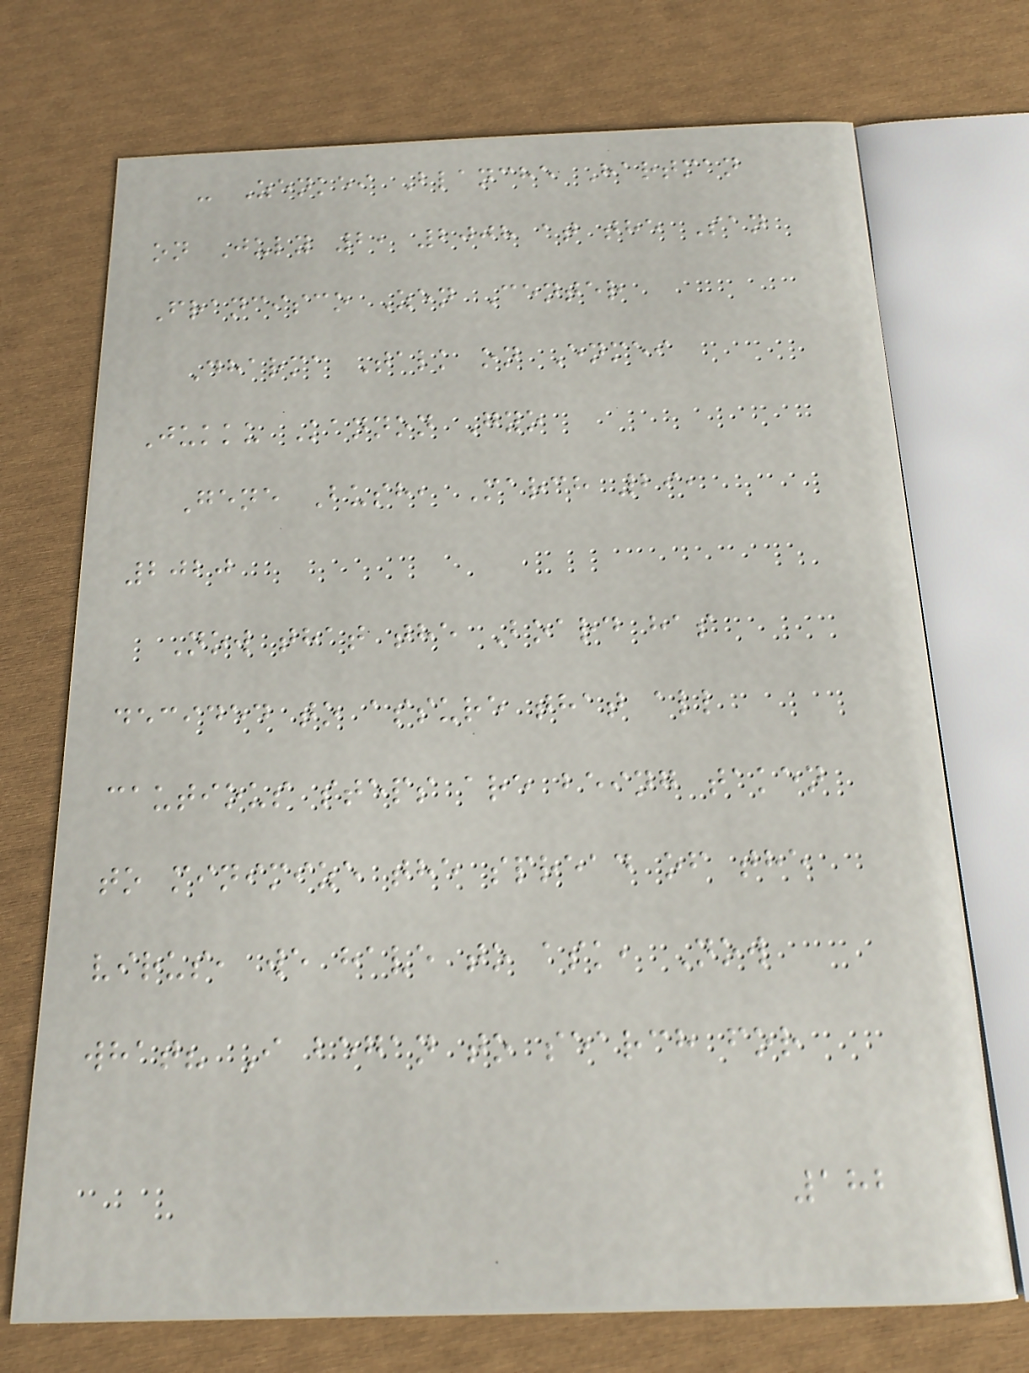- Zenkei Blanche Hartman
on July 2, 2008 at the San
Francisco Zen Center
Dharma Talk on Enmei
Jukku Kannon Gyo
Gene Bush, March 29,
2020
Now that the Board has
decided to assure that all
cautious steps are being taken
to minimize the spread of the
virus, we have to ask, Now
what? I began to search for
182
